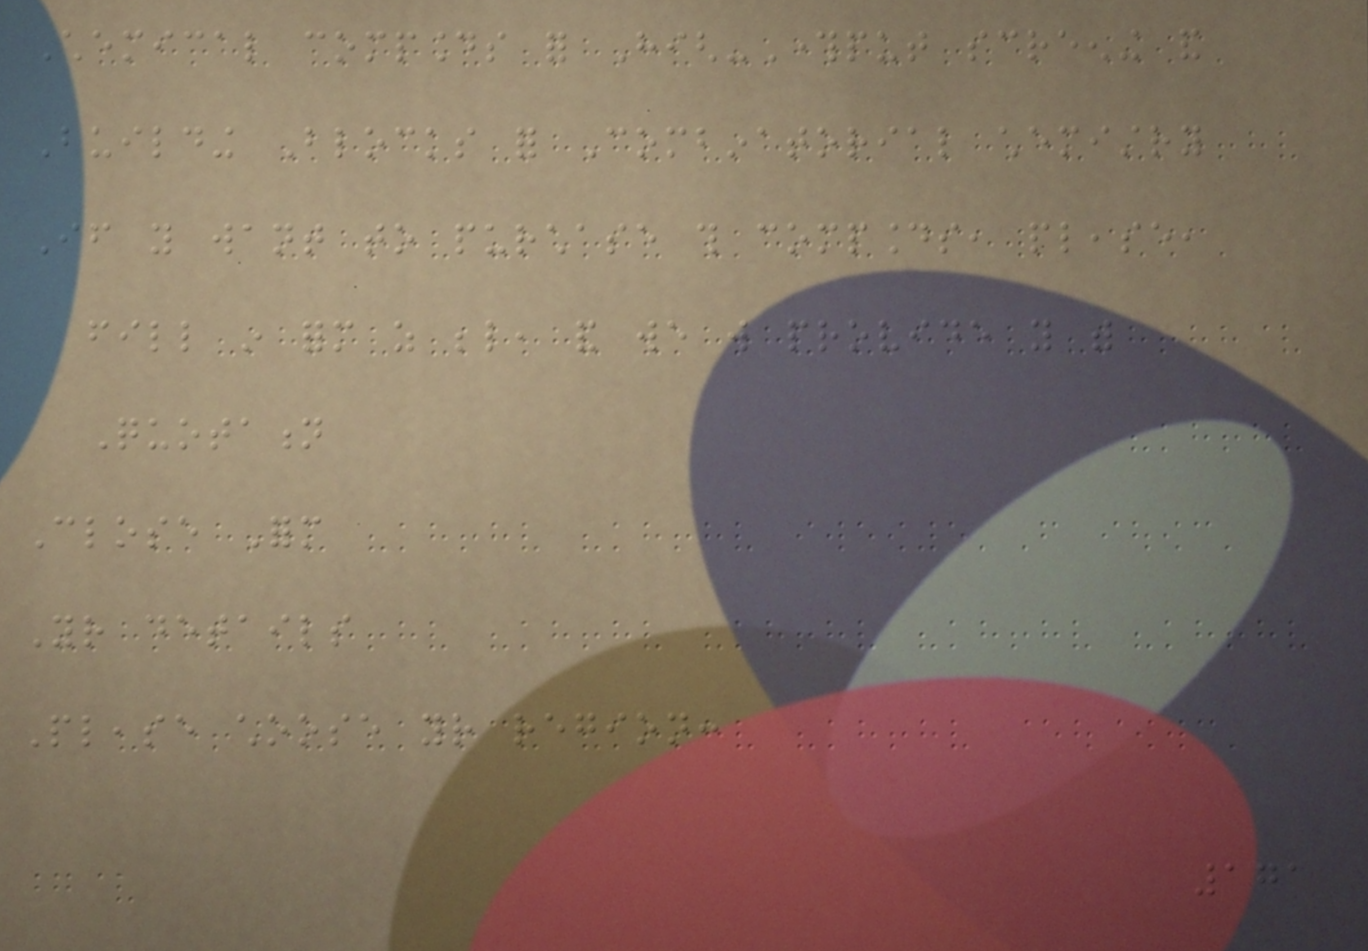Chemical compounds for High-Throughput screening and
Building Blocks for Combinatorial chemistry
If you want to purchase this compounds, please,
fill in form as below, and we will provide you with
Quotation
Close Form
Your details
Please choose your region:
171
